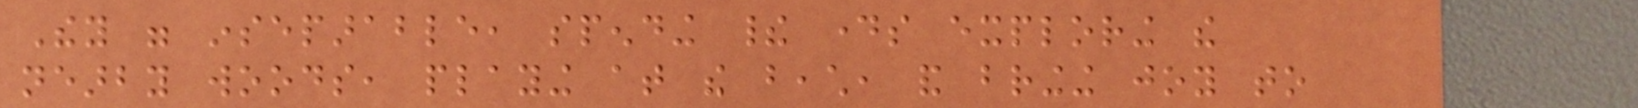They were inseparable, spending their days exploring the
nearby woods, playing at the beach, and bringing joy to
